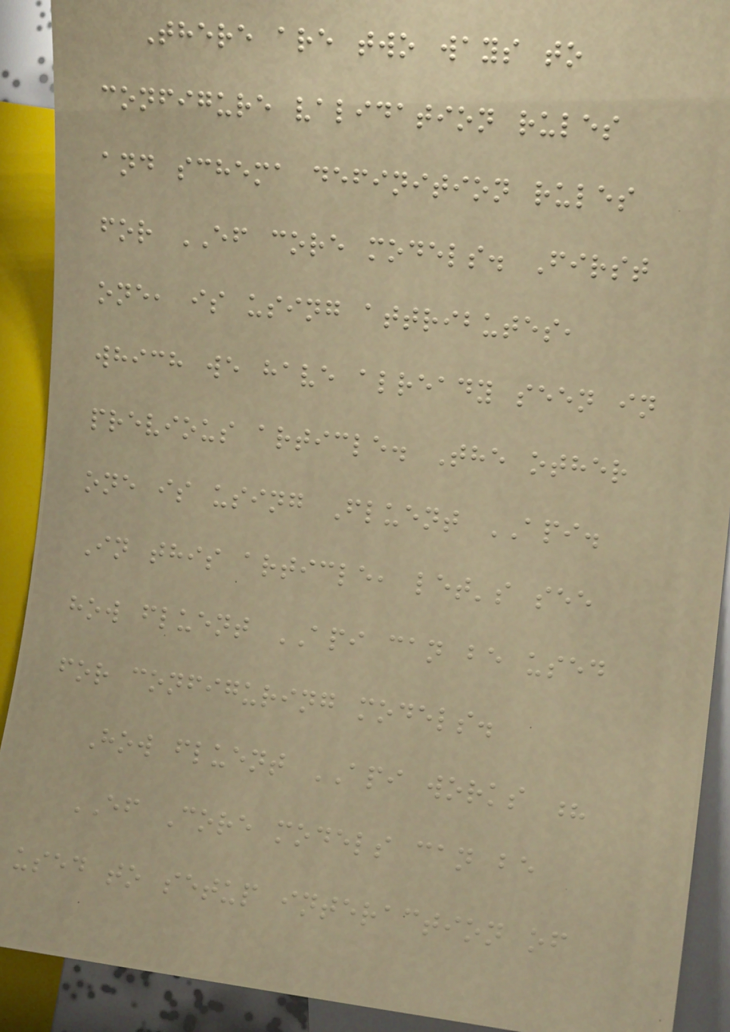There are two ways to
configure validation rules
and schema definition rules
for EF core models. First
one, is using attributes,
which we have already seen in
previous article. The other
one is using Fluent API.
In this article, let's see
how fluent API can be used
for configuring models.
How fluent API works ?
EF Core models can be
used to setup interaction of
